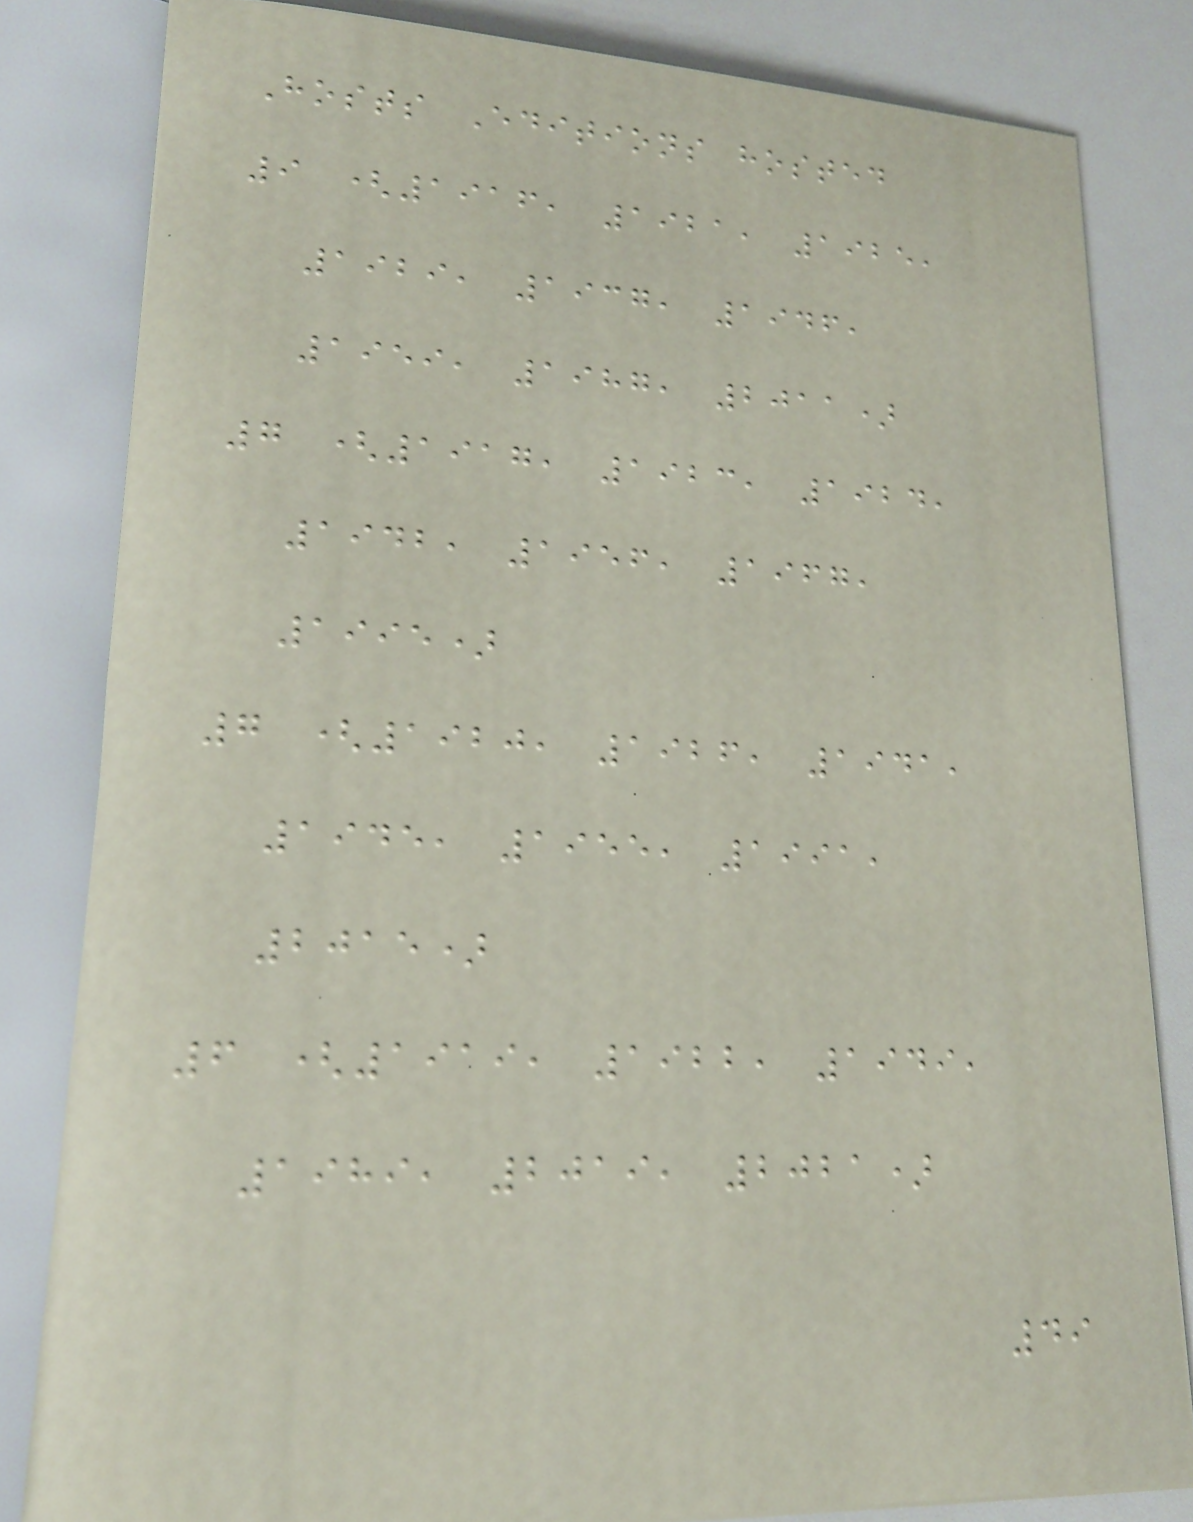Hosts Editions hosted
9 (1916, 1921, 1925,
1929, 1937, 1946,
1959, 1987, 2011)
7 (1917, 1923, 1924,
1942, 1956, 1967,
1995)
7 (1920, 1926, 1941,
1945, 1955, 1991,
2015)
6 (1919, 1922, 1949,
1989, 2019, 2021)
49
